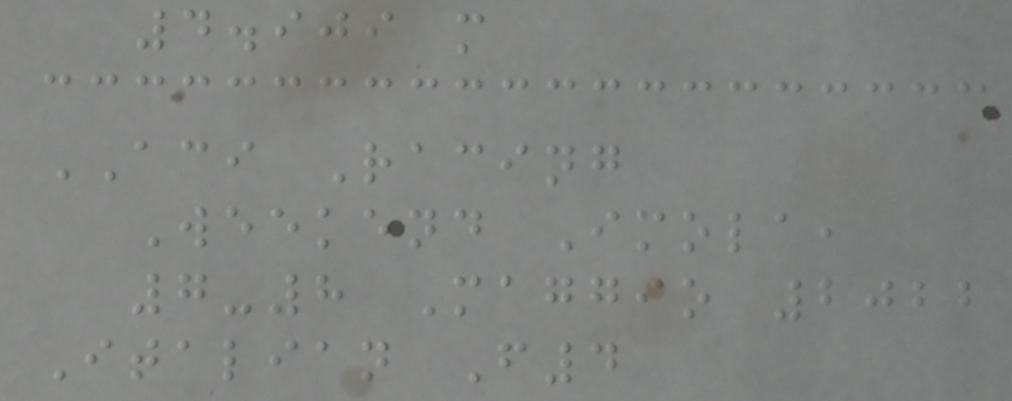4.909 m
ACI Racing
Weekend Imola,
7-8 Maggio 2022
Italian F4
